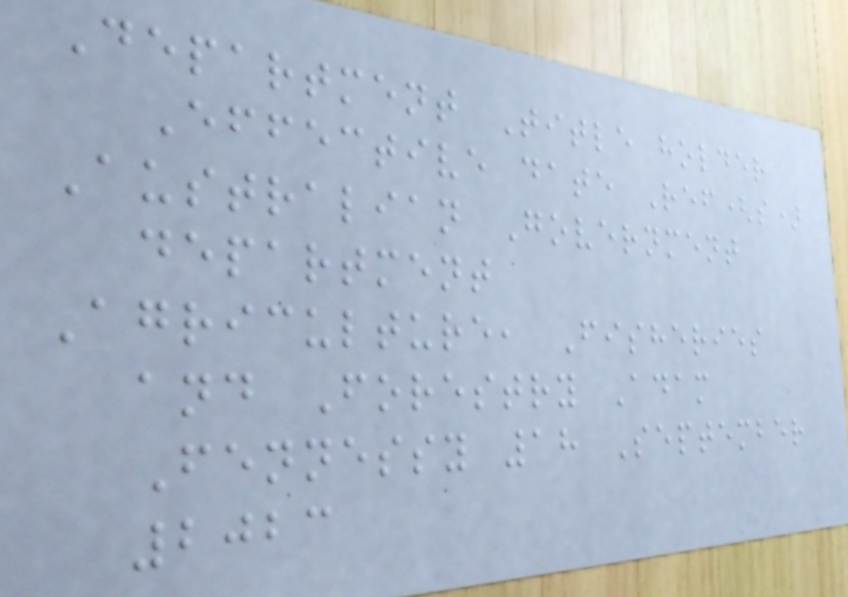Department Title holder
Effective date Ref(s)
Australian Government
department
Agriculture, Fisheries
and Forestry Adam
Fennessy 18 September
2023
